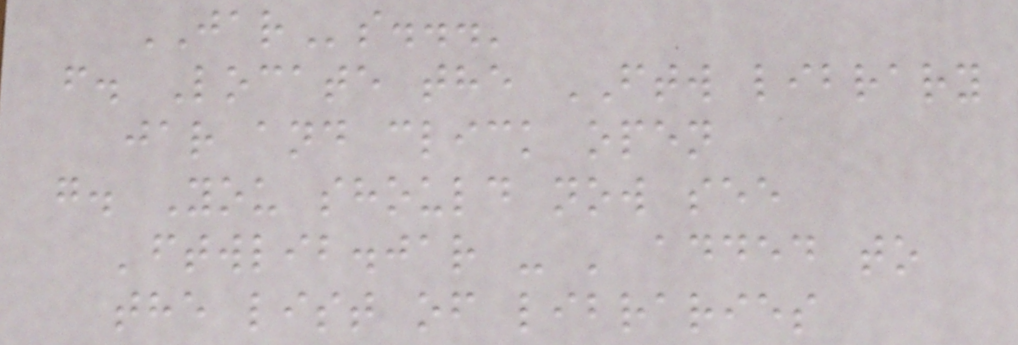JARs...'
f. Locate the FTW library
jar and click open
g. You should now see
'ftwlib.jar - ' added to
the list of libraries
